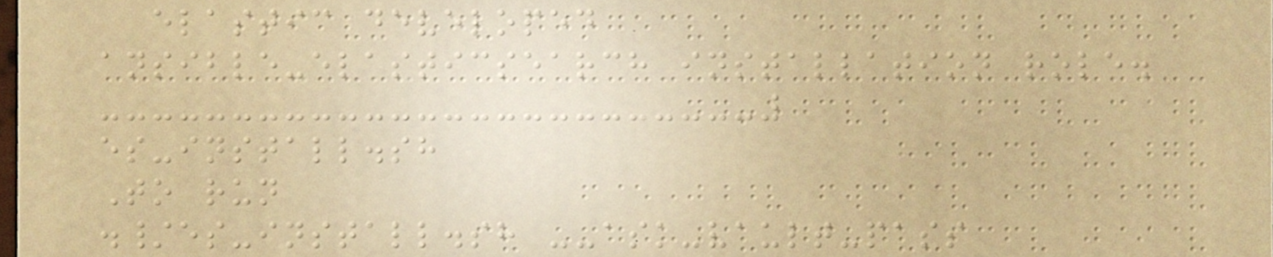elastic developed
ansible-elasticsearch installation role.
es-install.sh
To run
./es-install.sh --ask-vault-pass
